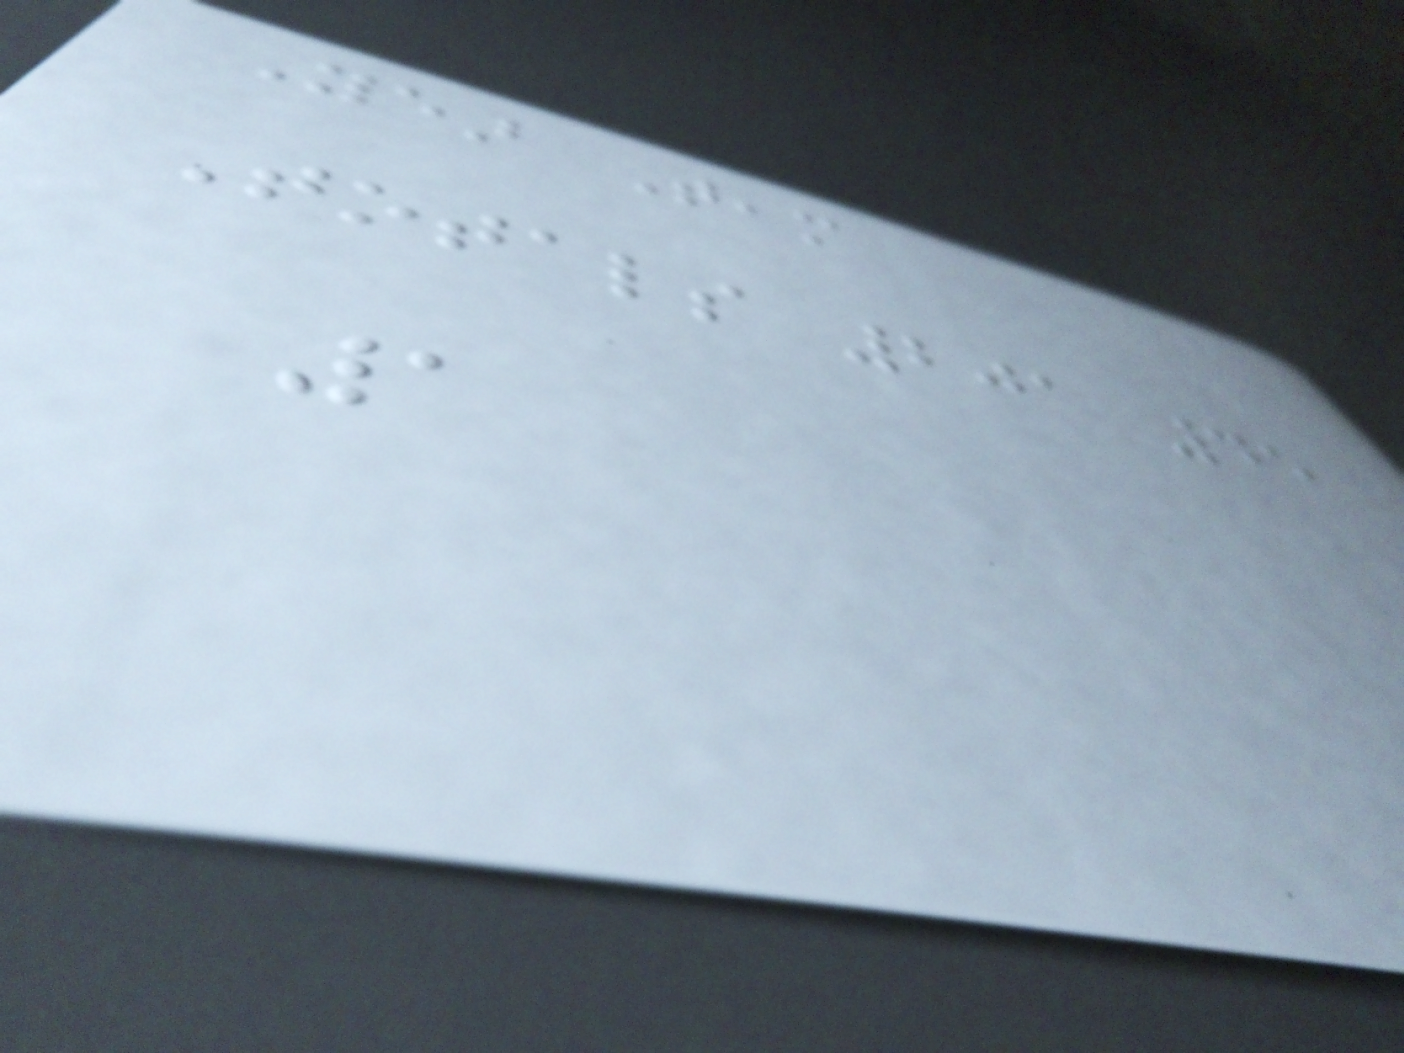Year Team
Totals 201 45
1
